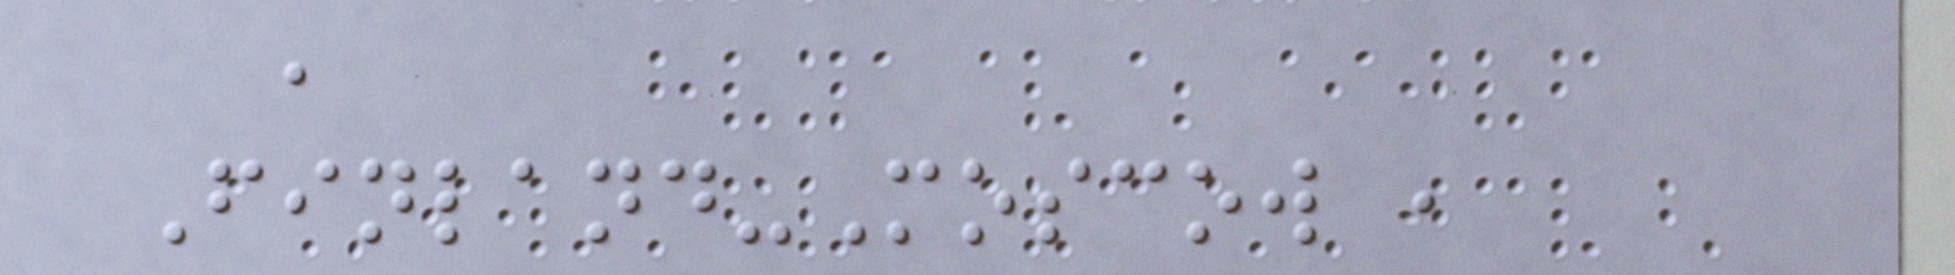,
Finland-Moscow ,
